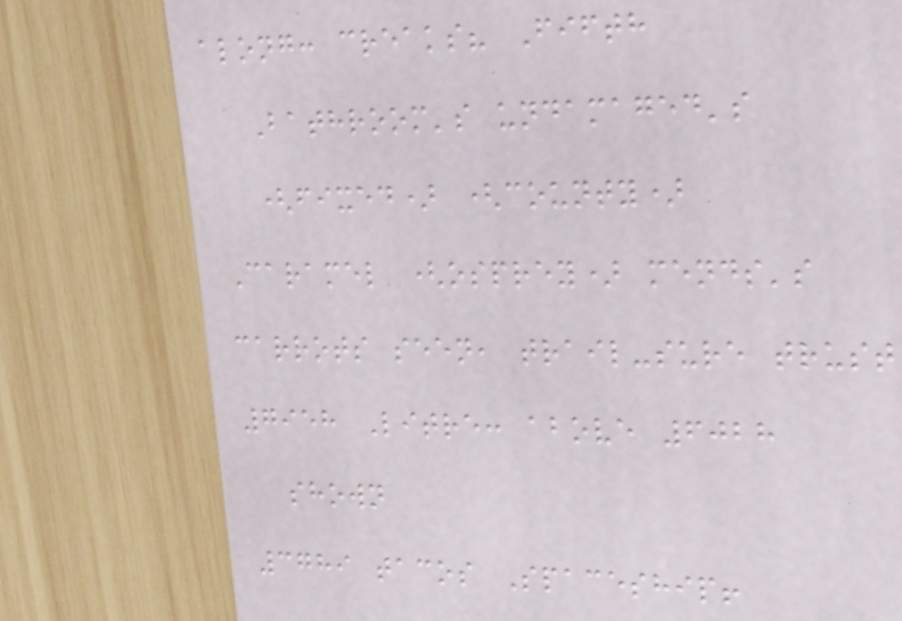along: creaks? Fifth
Bathroom's undamaged's
(fixed) (county)
Caramel (osprey) mends's
carrots seen, trail-sure trust
7958 Litre: above 6028
shown
3789 tacos Spaceship!
